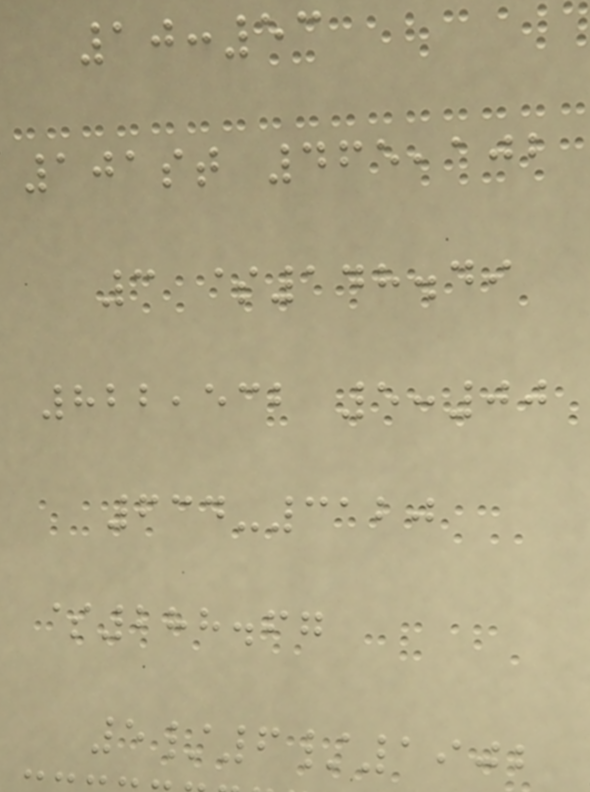10:53
101st 465,102
3 $148.49
822,532 5:00
634-3120
$288.67
5/6/1902
